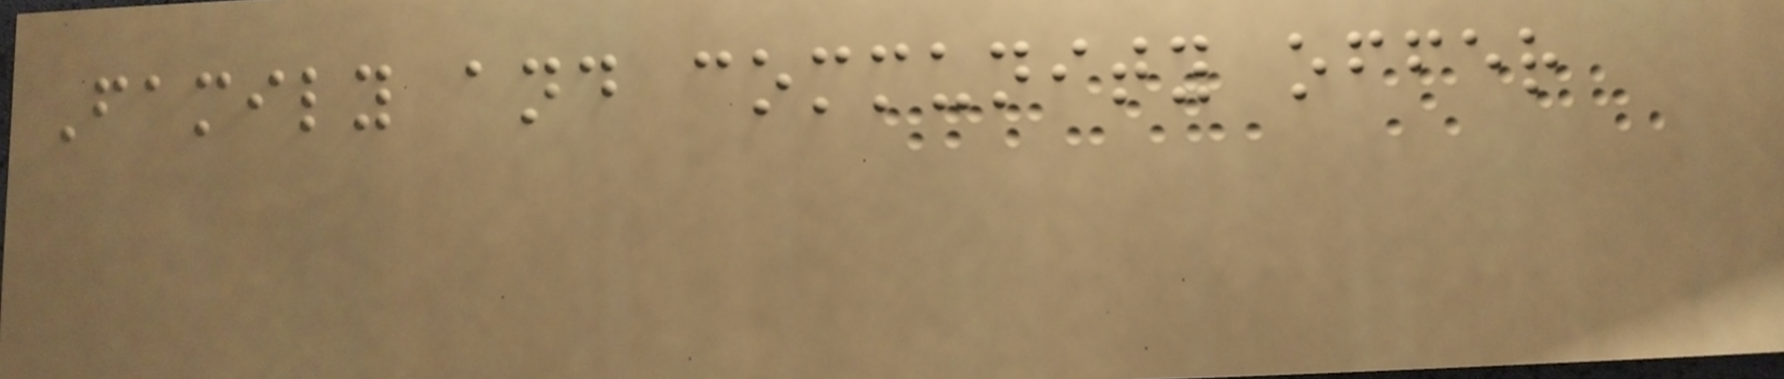Family and community offer
